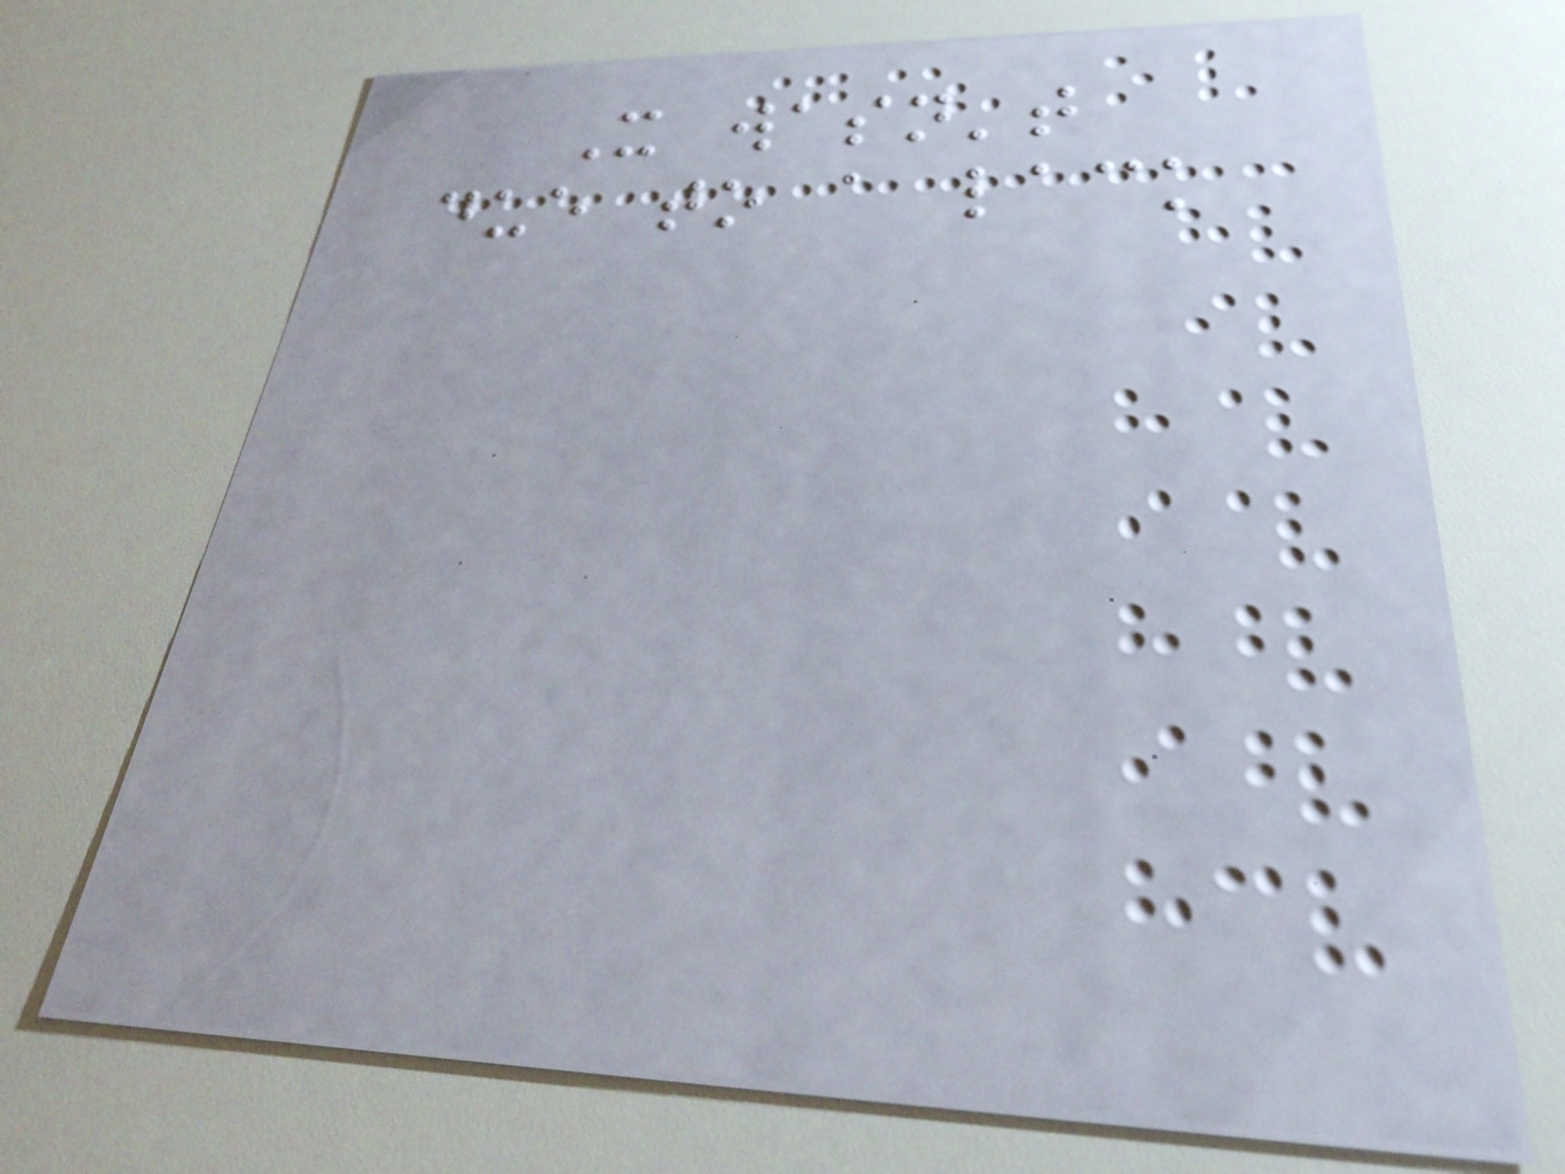It wasn't
due to a lack
